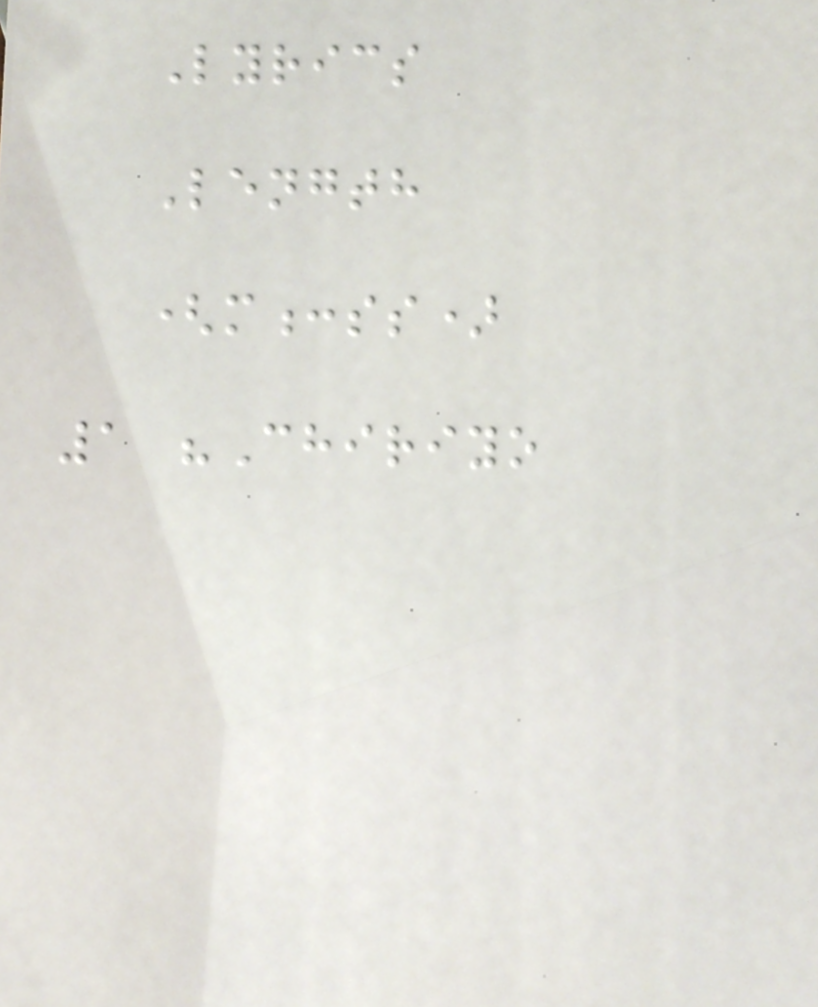Lyrics
Length
(m:ss)
1 "Chiriyo
